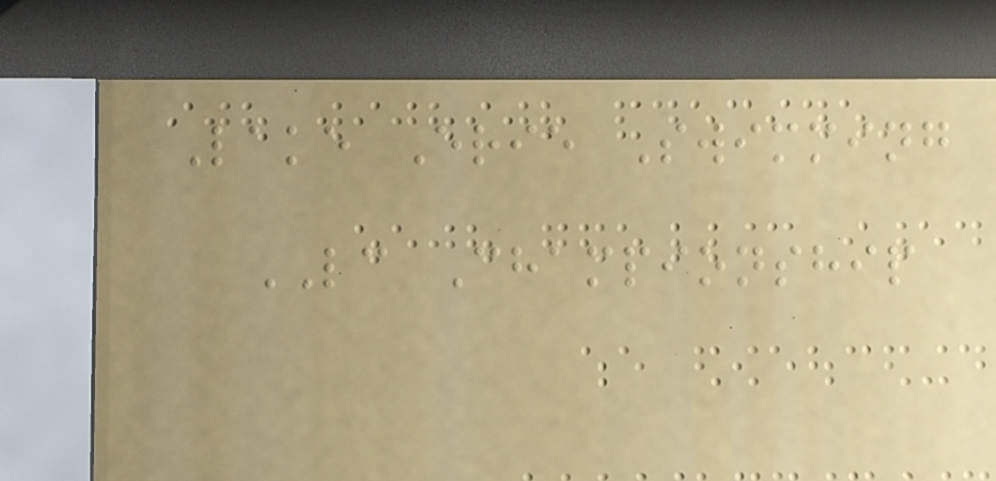Lake Erie Swimming
LC Championship
